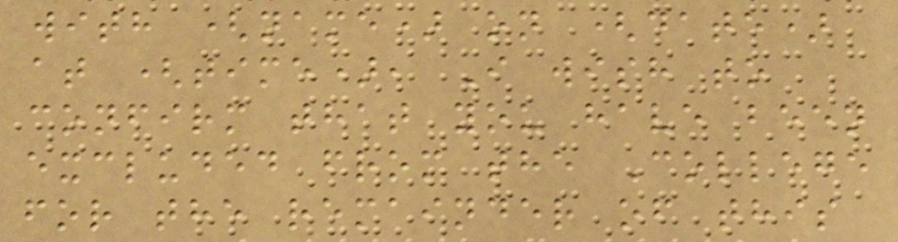with (name) on (date)
at (time), I wish to
confirm that you have been
excluded from the College
for the remainder of this
